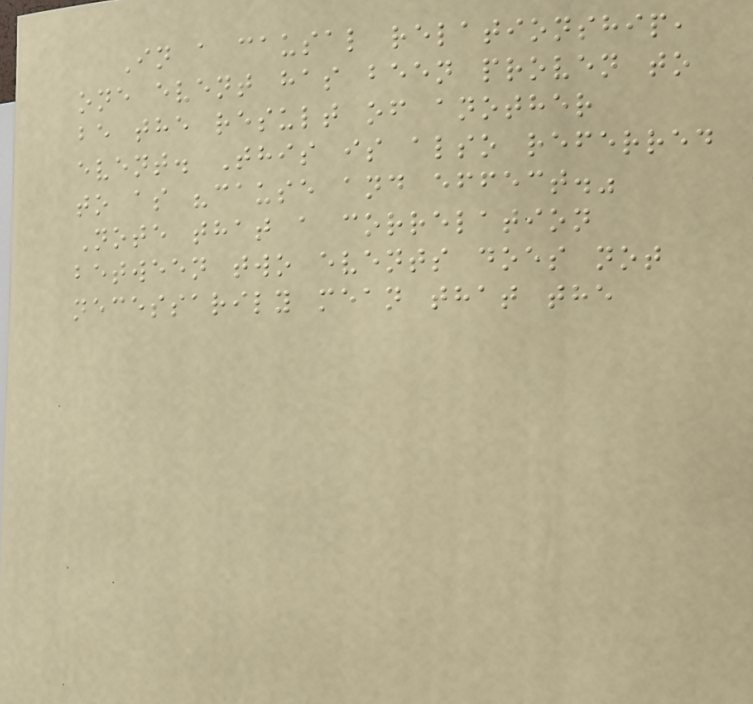In a causal relationship,
one event has been proven to
be the result of another
event. This is also referred
to as "cause and effect."
Note that a correlation
between two events does not
necessarily mean that the
